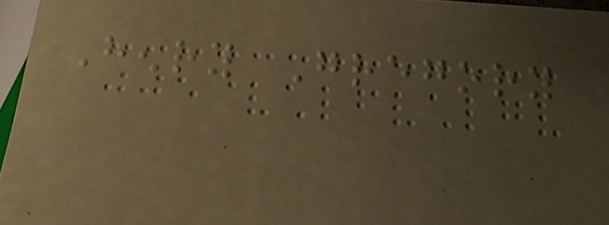Henry Gregory
